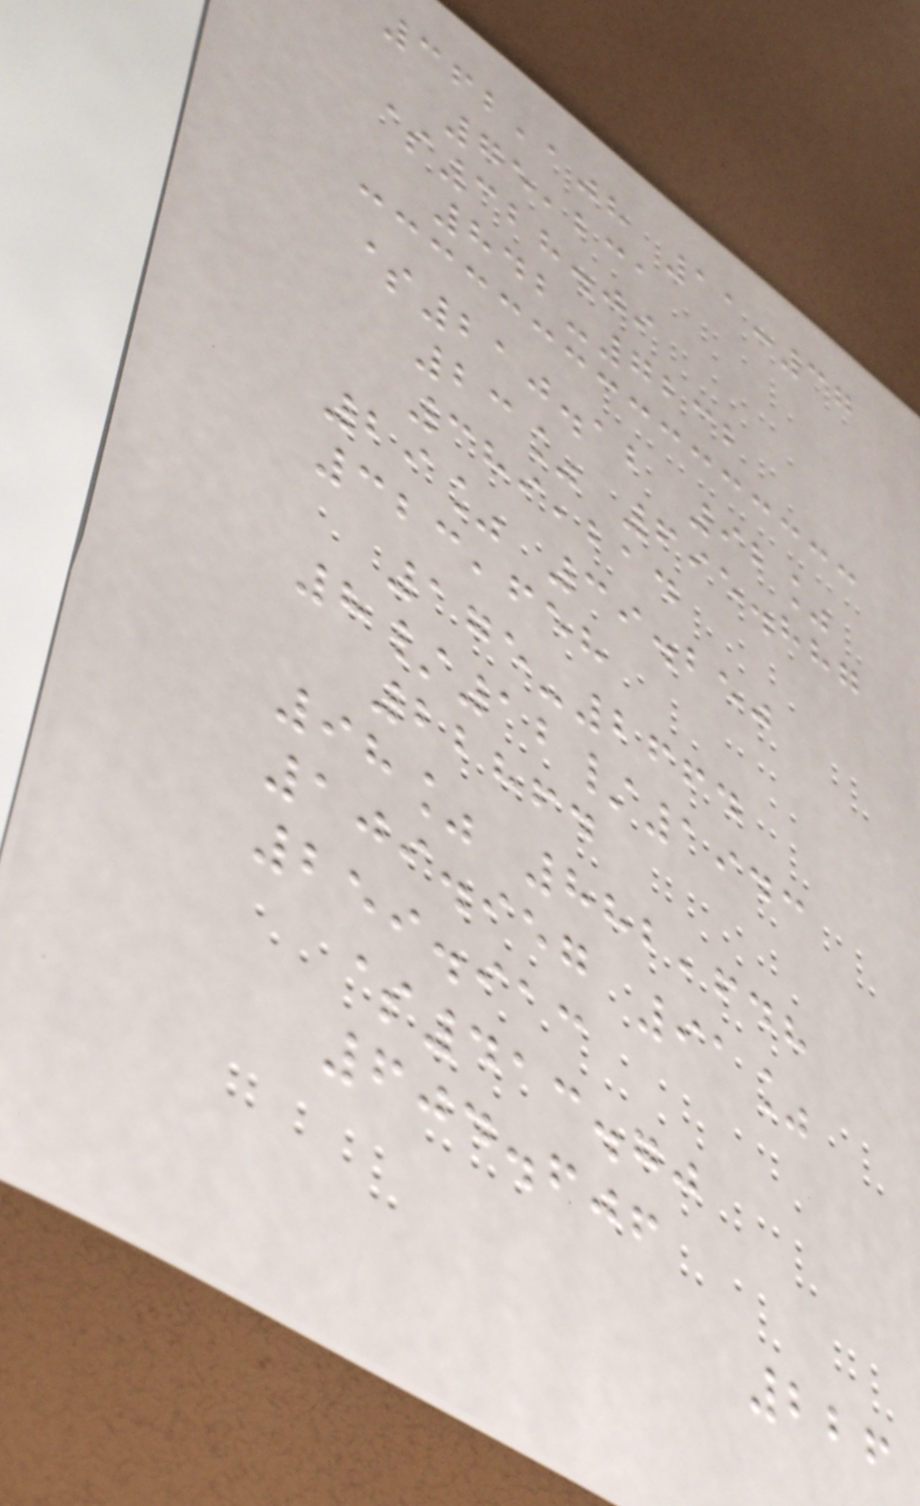362,108 11:37
75,231
$328.09
842-7232
$210.12 92%
23% 695.887
389,214
29% 39.250
323,658
175-2664
8/12/1943
22864
98% 882,648
109.957 91%
259.913
$413.70
604.606
226
